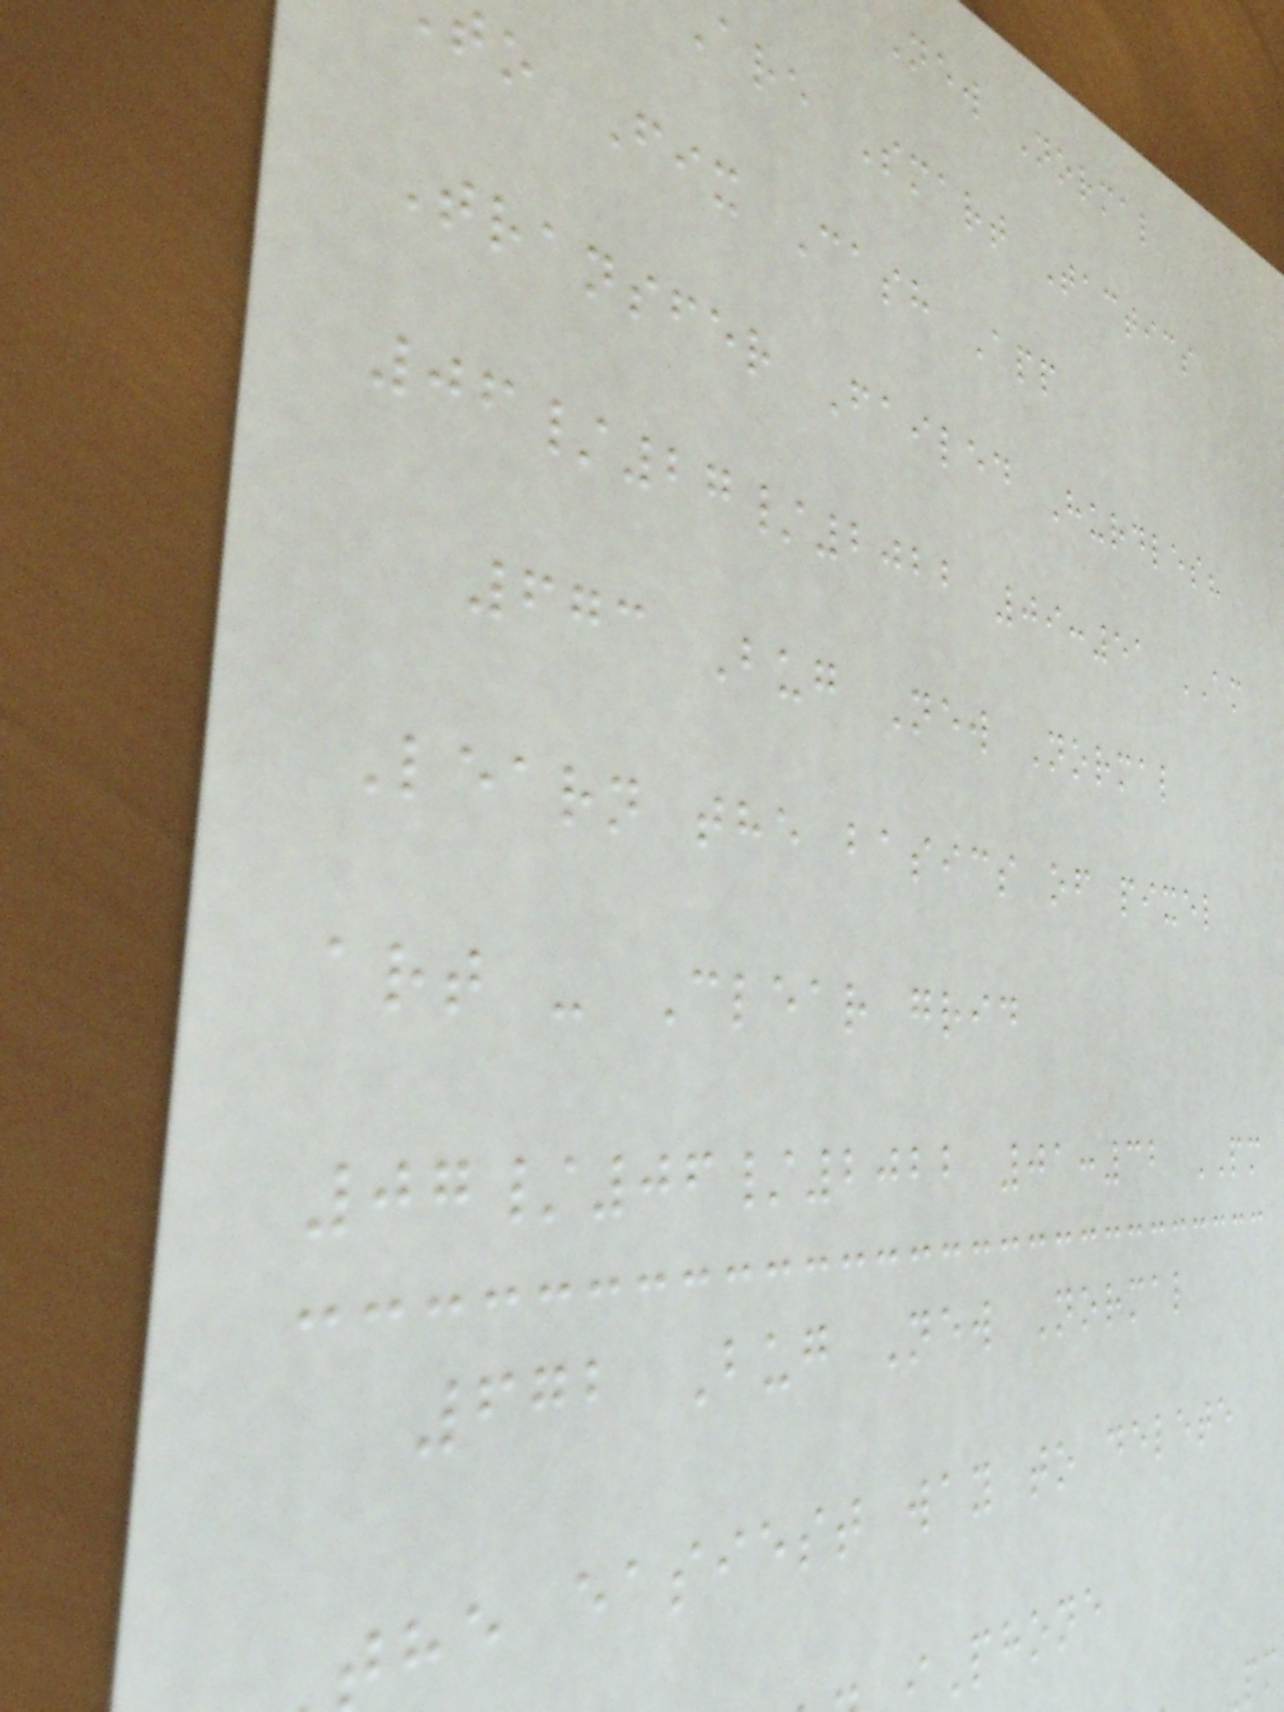New Normal
are Smart Tactics
o Fix Cash App
Transfer Failed Hurdles?
06/27/2022 09:51 AM
673 Bug New Normal
Learn the basics of pixel
art - Clear grid
07/06/2022 01:32 PM
672 Bug New Normal
he easiest way to delete
Phone
